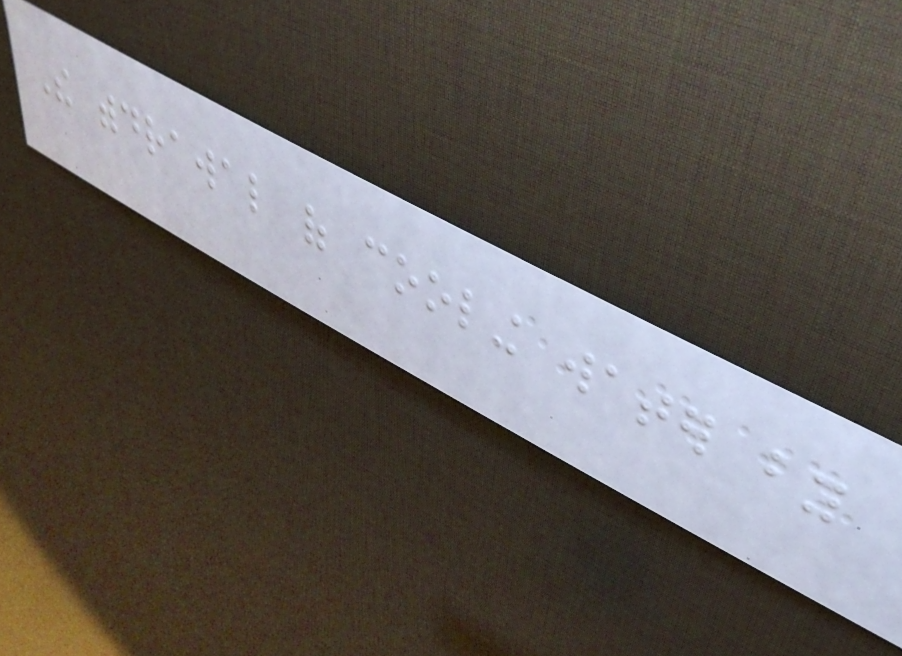The withdrawal of cooling water by
